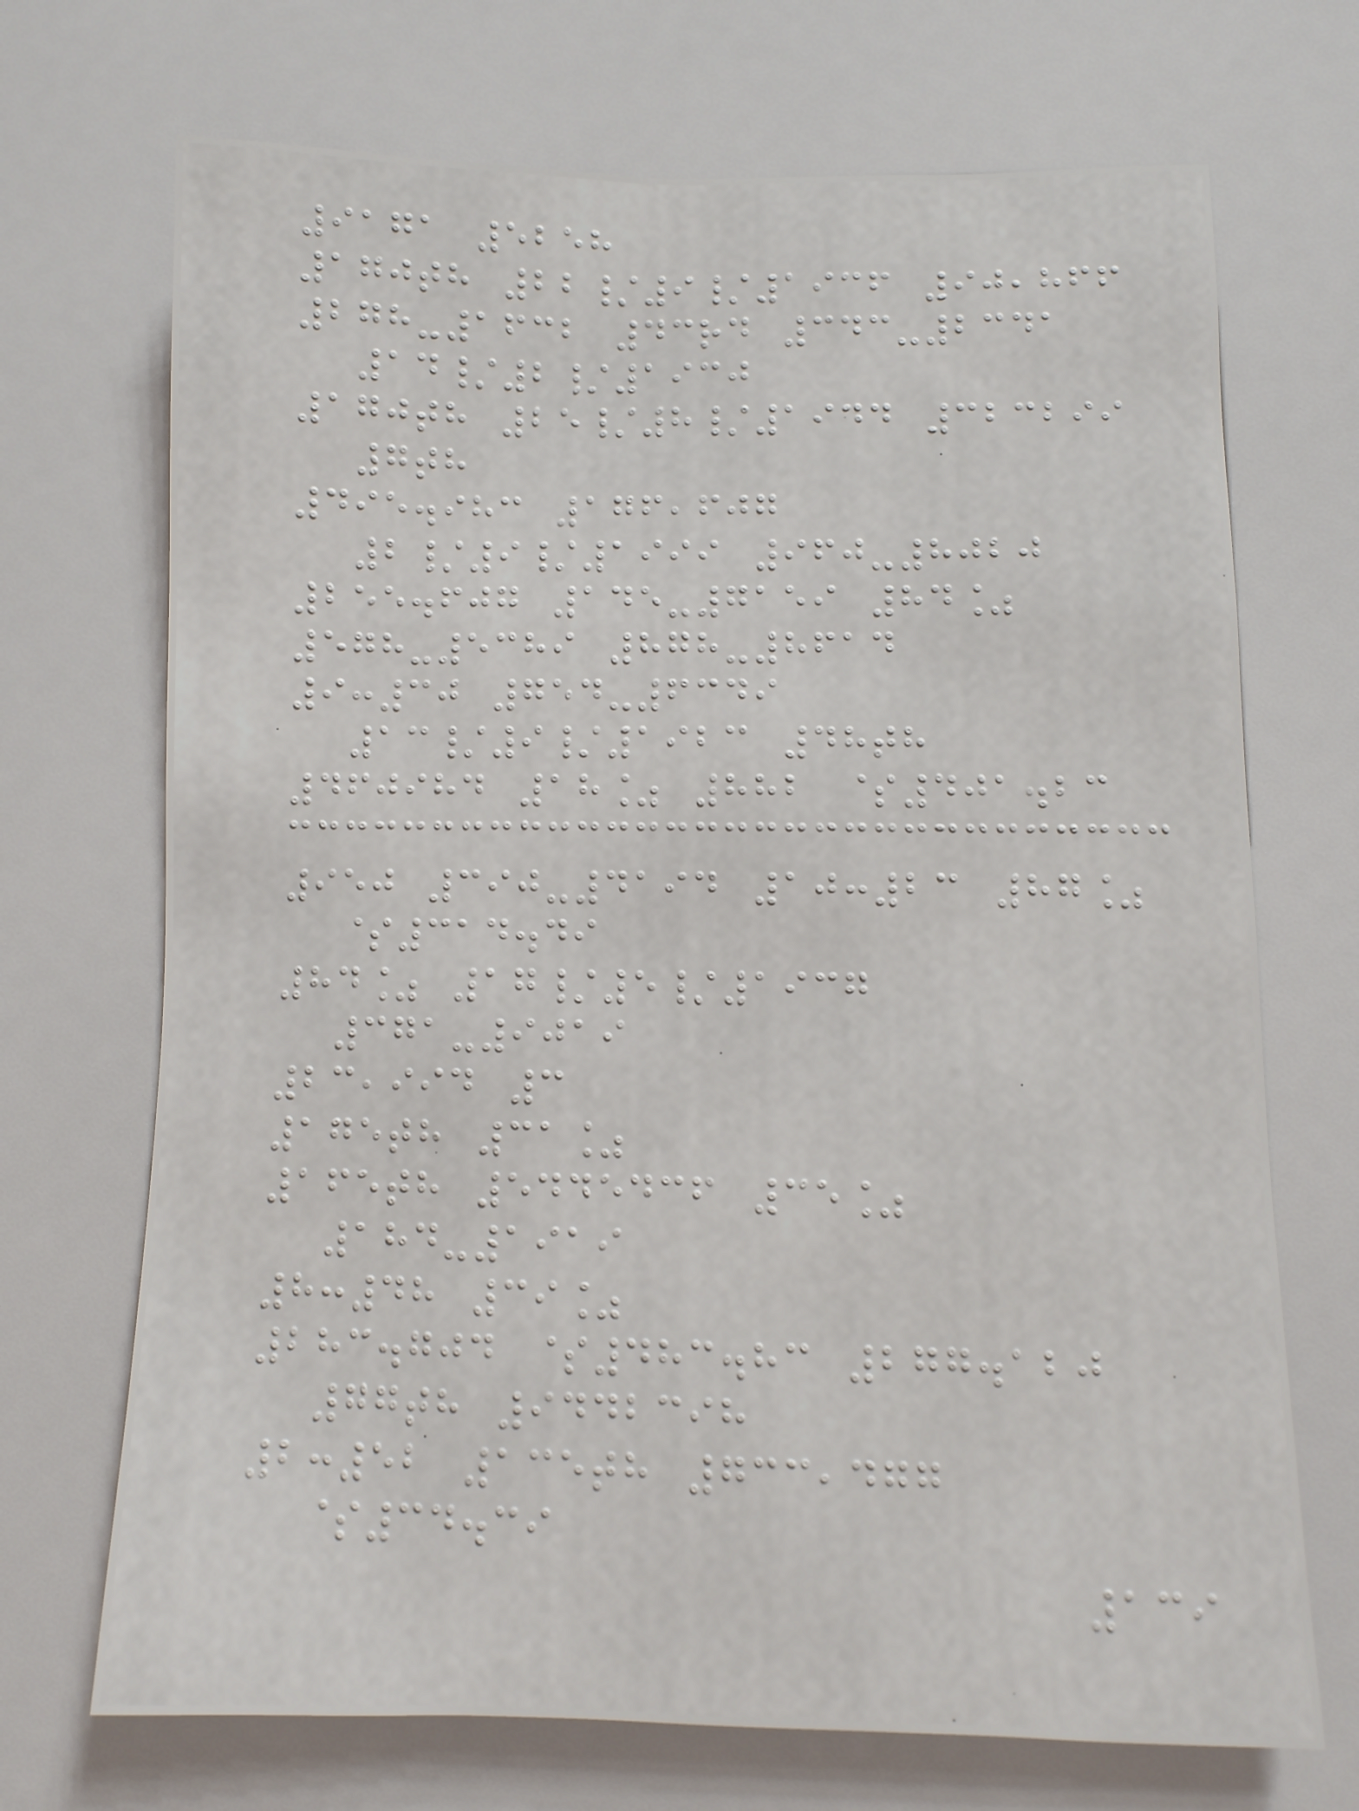9171 5258
170th 22/9/1936 90,866
278-1632 43rd 343-2341
14/2/1930
170th 25/8/1944 323299
7th
495.983 176,607
2/9/1999 960-8020
255.607 145-7159 84%
578-5389 878-8614
9:30 754-6349
13/9/1923 48th
460984 18% 882 $401.23
950 390-4194 10:23 87%
$314.49
84% 17/5/1937
371-9019
23,994 3
175th 31%
165th 5445436 35%
184-1919
8:48 39%
283.704 $483.83 277.120
77th 9442398
2:52 135th 733,477
$34.39
139
